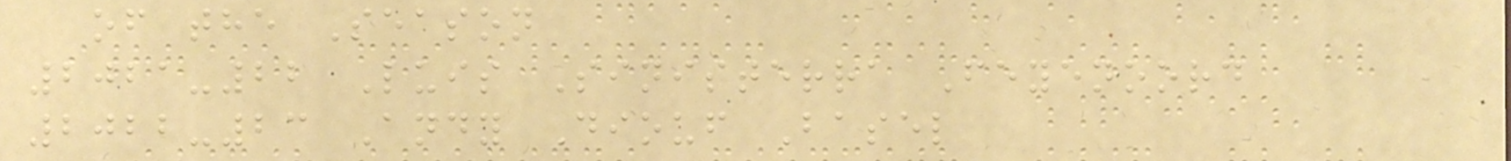of the Season
2021-22 Luis Sinisterra Feyenoord
2022-23 Andy Diouf Basel
